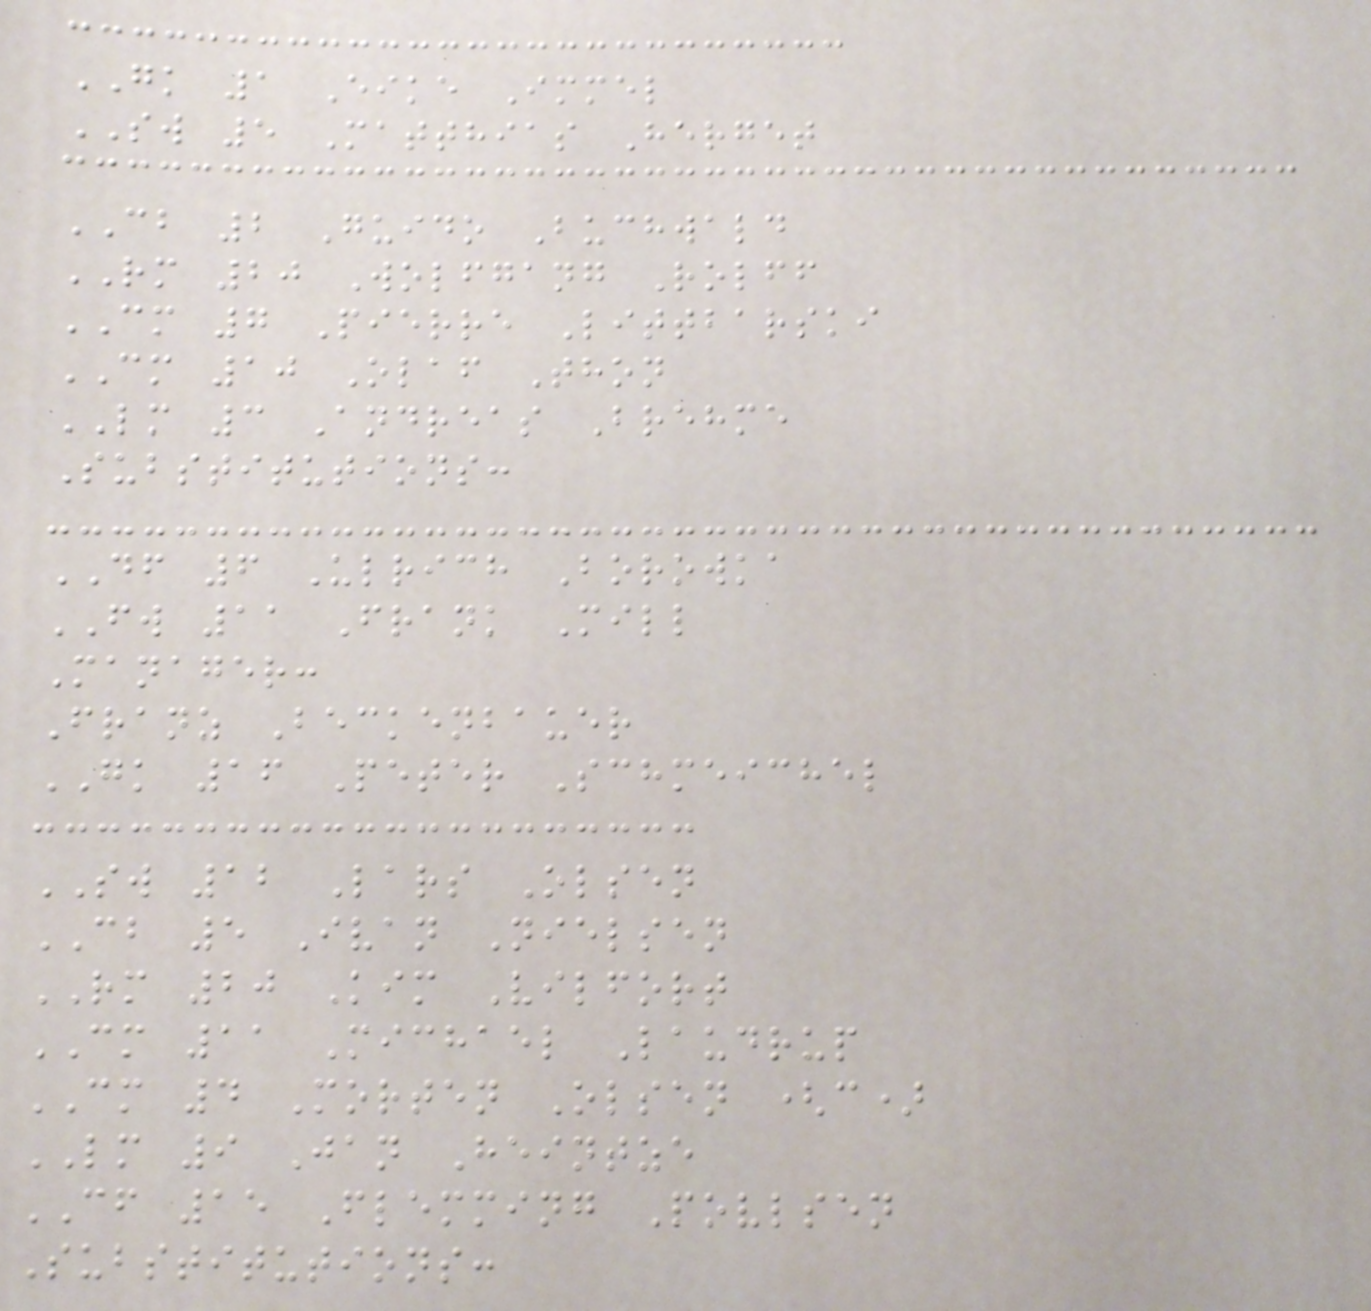GK 1 Eike Immel
SW 5 Matthias Herget
CB 2 Guido Buchwald
RM 20 Wolfgang Rolff
CM 7 Pierre Littbarski
CM 10 Olaf Thon
LM 3 Andreas Brehme
Substitutions:
DF 6 Ulrich Borowka
FW 11 Frank Mill
Manager:
Franz Beckenbauer
GK 16 Peter Schmeichel
SW 12 Lars Olsen
CB 5 Ivan Nielsen
RM 20 Kim Vilfort
CM 11 Michael Laudrup
CM 4 Morten Olsen (c)
LM 9 Jan Heintze
CF 15 Flemming Povlsen
Substitutions:
